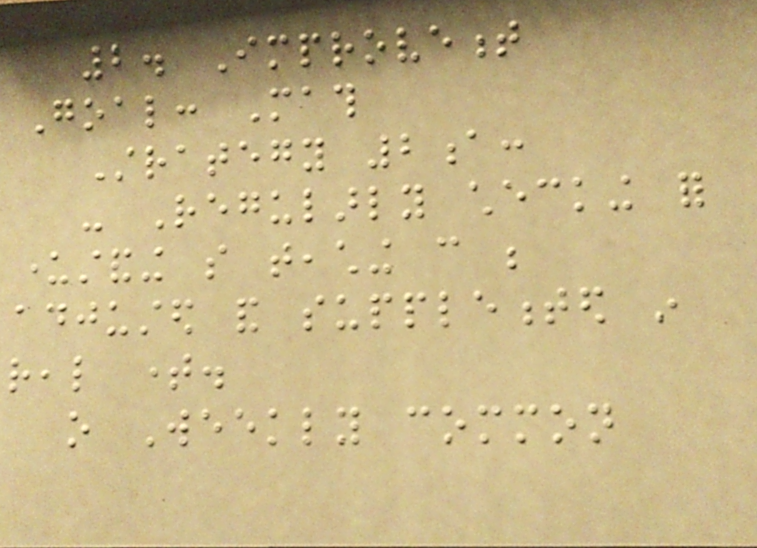2. Improvement
Goal: Math
Strategy 2a:
- Regularly checking for
understanding so teaching can be
adjusted and supplemented in
real time.
o Weekly common
